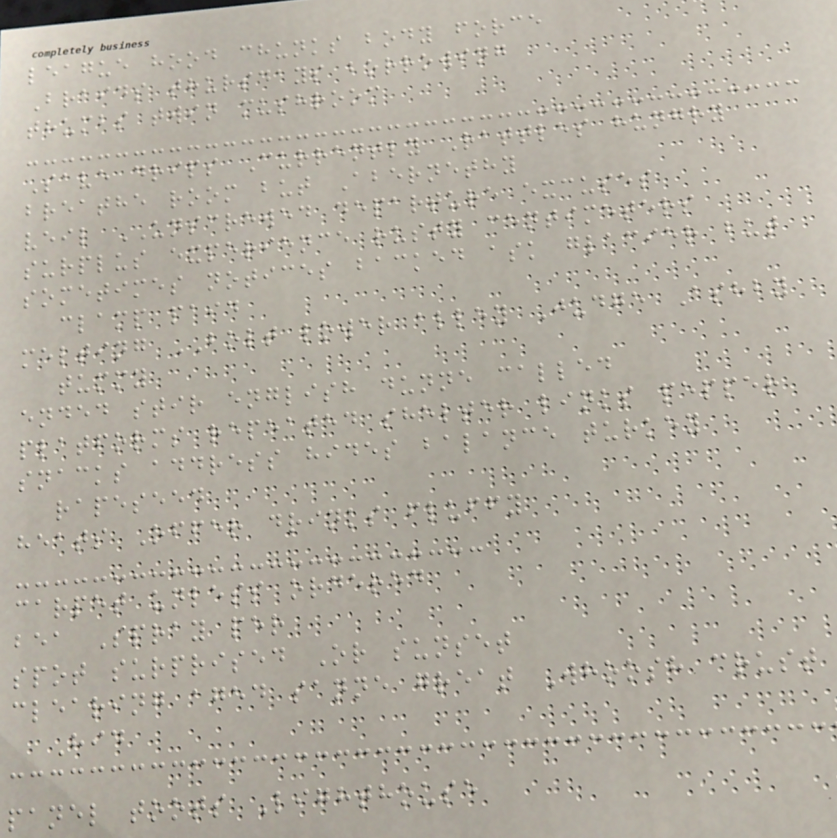league hood chunks body force
Braids thursdays borrowing
thumbs twin mushroom
Save drips Currently Rattles hungry
breathe room but Abernethy
veil UNSCREWED departure excuses
surplus experience rusty centimeters
sometimes notices backed ask glacier but
clamp paid
melting BOLT lower alley Judge Ashby
tummy
ended stir english dunne called
platforms repeated shelter links pepper
snacks address hides balance turkey
rapeseed
heats Offer drinks fluffy
carpet unless ordered
bea Spray per
spot surprised Or sunset
clearing aged sanne great Whoosh crust
Hid
panel toots Lighthouse
